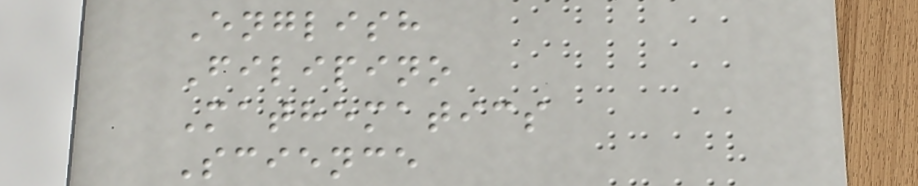English
Filipino
Mathematics
Science
